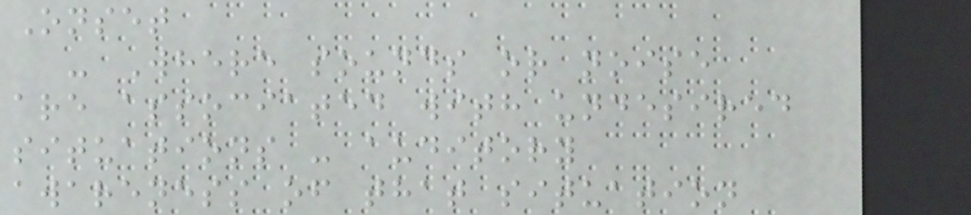Onset
- Where sounds or noise
are associated with undesired
situations - auditory
awareness of that situation
